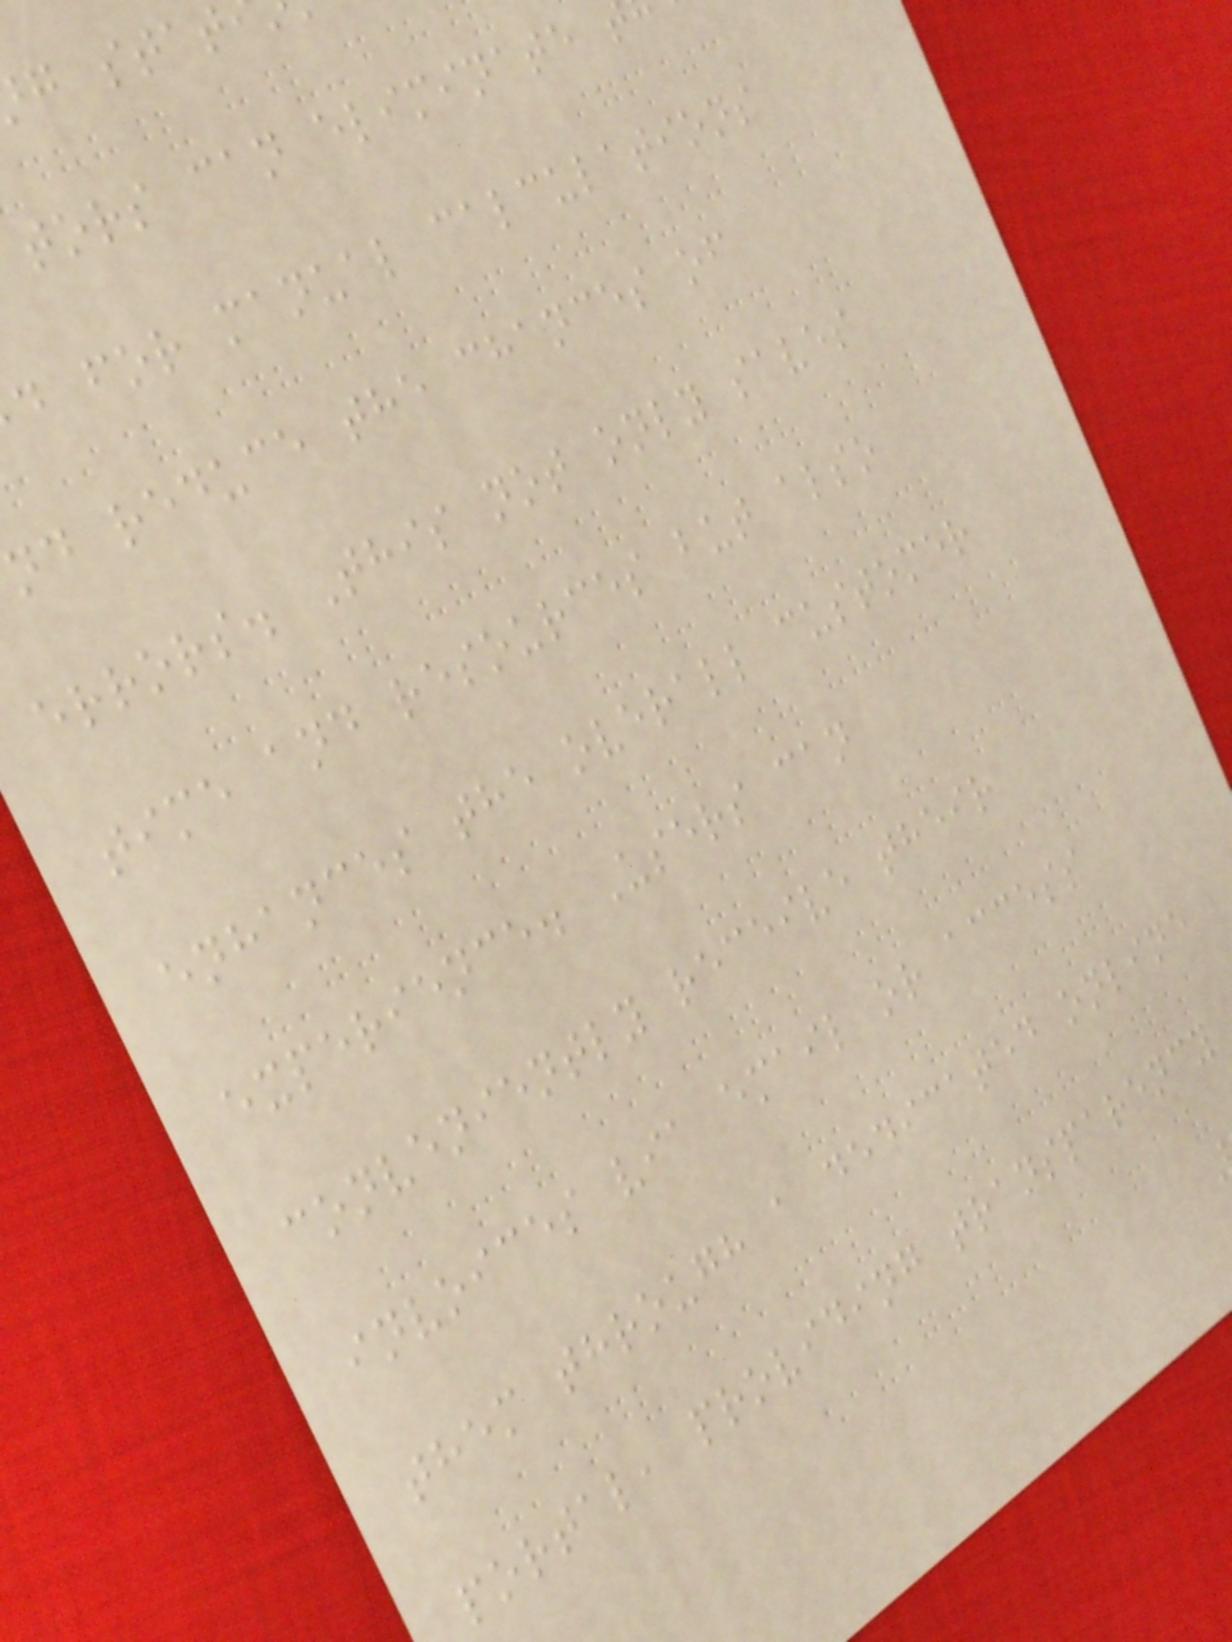tors can eliminate
d for manual calculations
nd reduce the chances of
errors. This not only saves
time and resources but also
enhances the overall customer
experience. Users can
conveniently receive their
invoices via email or access
them through a dedicated online
portal, providing transparency
